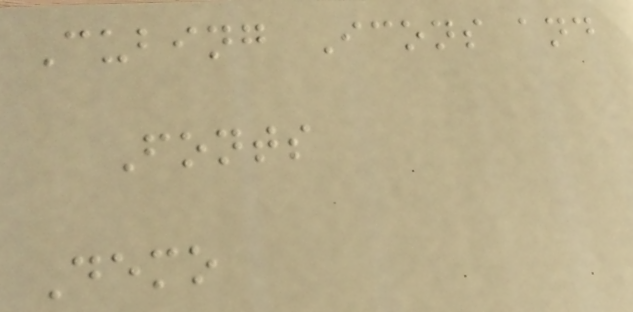Cubing Icons and
Fonts
Demo
